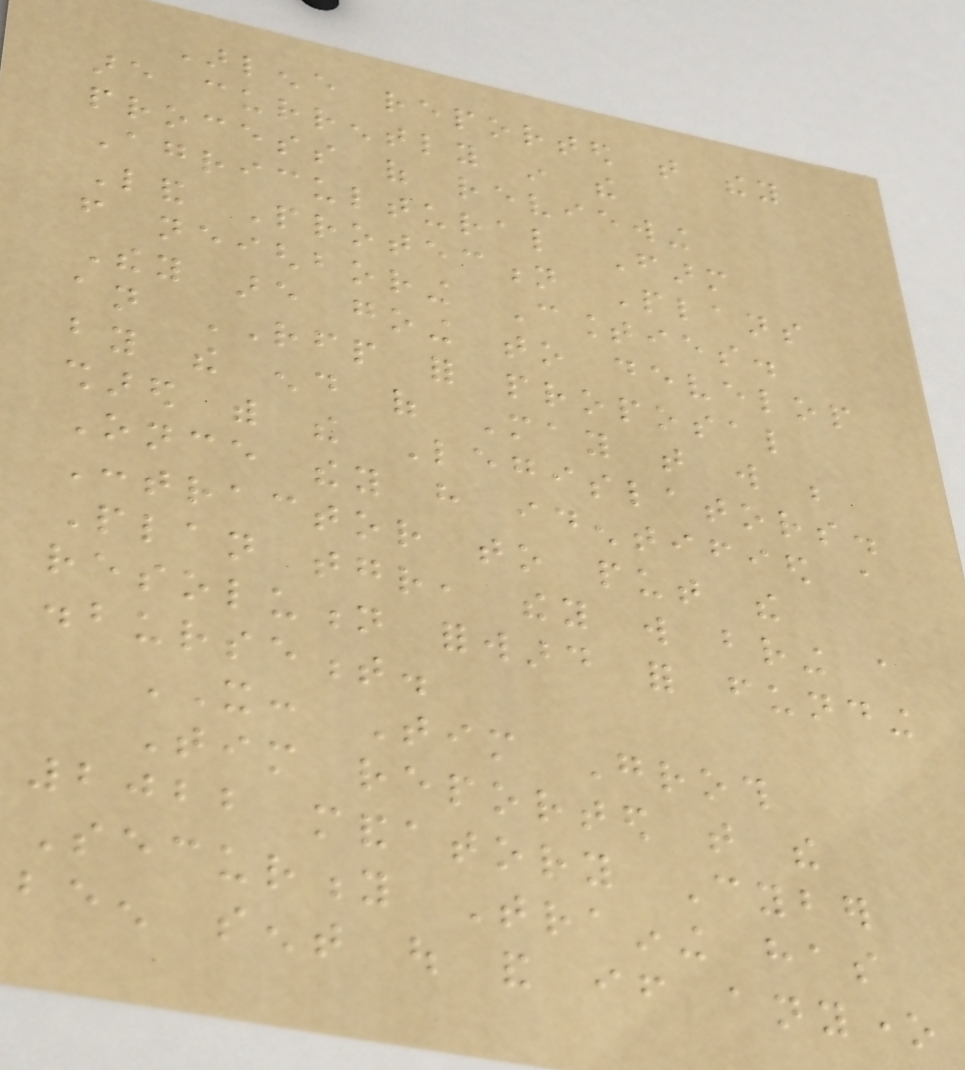Arlene reported that they
are currently in the
process of reviewing
Agricultural Farm
Land Protection Plans
from neighboring Counties.
They are going to develop
an RFP for proposal
by the end of May that will be
shared with the Legislators.
Once they have identified a
Contractor to put the
Plan together, they will bring a
resolution forward for funding
disbursement.
IT: Tim Groth
Tim reported that the
2022 mandatory Cyber
Security Training has
been sent out and if anyone
